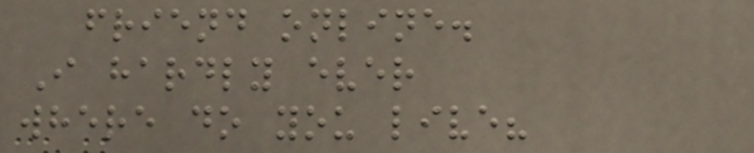friend online.
I hardly ever
where do you live?
